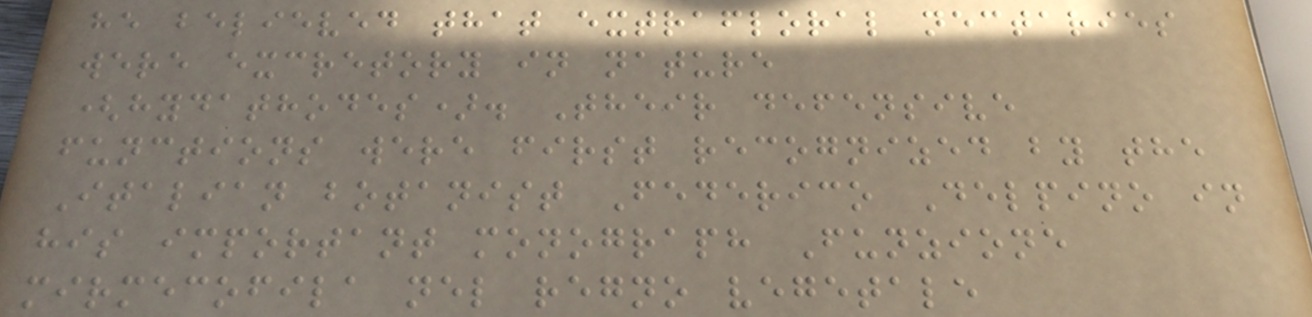he believed that extrafloral nectaries
were excretory in nature
(hydathodes). Their defensive
functions were first recognized by the
Italian botanist Federico Delpino in
his important monograph Funzione
mirmecofila nel regno vegetale
